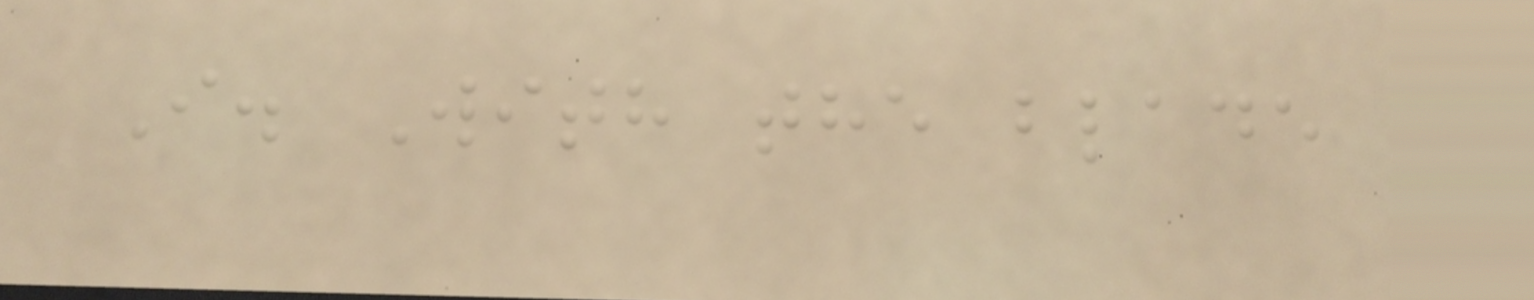I. With the blade
